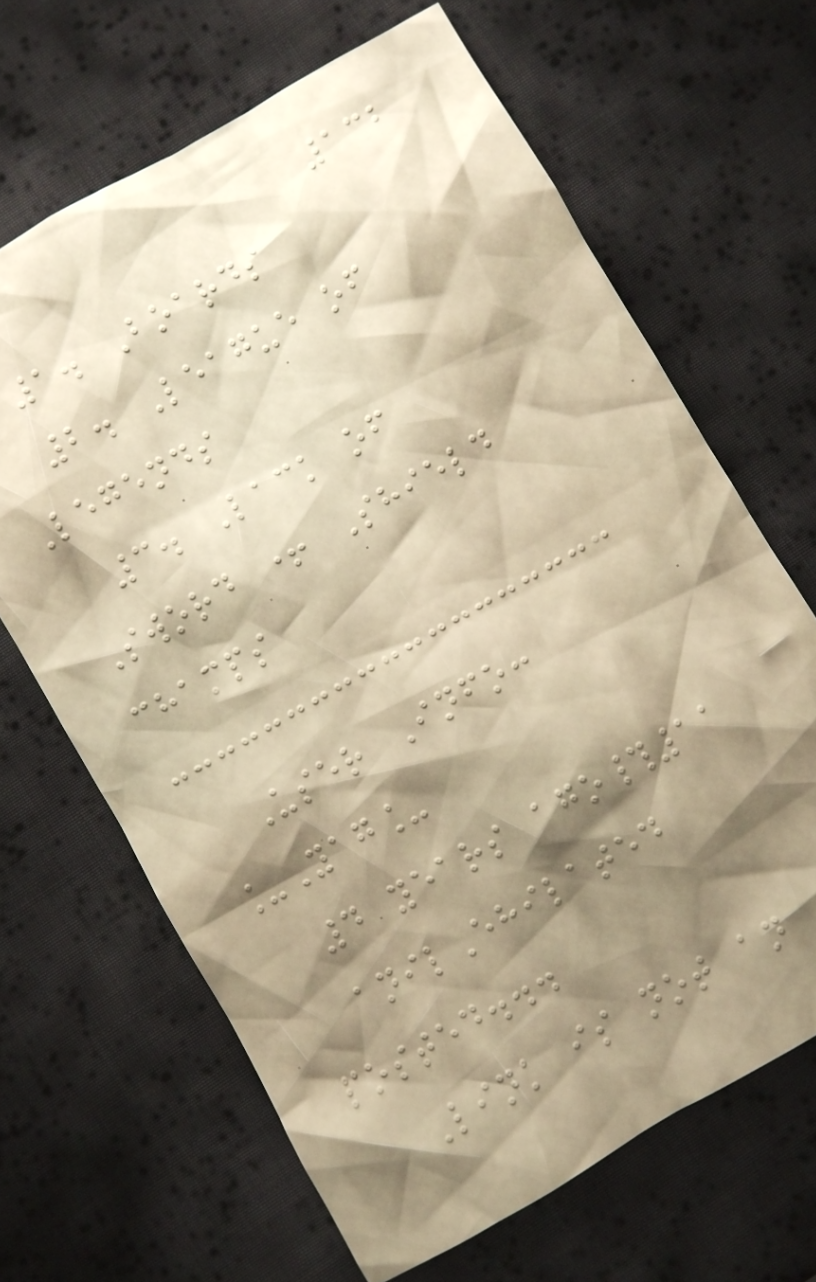132
1. Boards
2. League of
Legends
3. Lack of
Sword + Shield
champs
User Info:
_Yag_
4 years ago#11
anilEhilated
posted...
Link is not an
